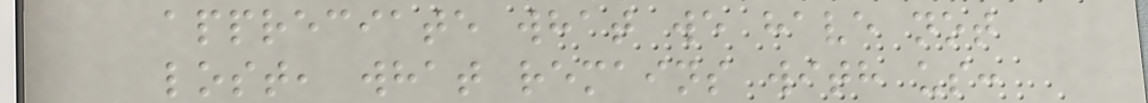appreciate what we have not
lost, what remains with us:
